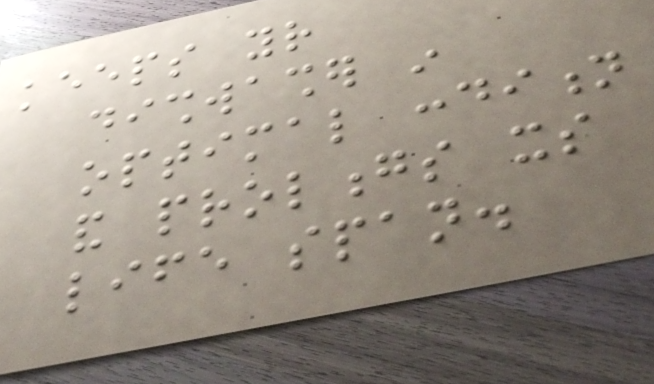keeps your
dishwasher in
optimal condition
and prolongs its
life span.
